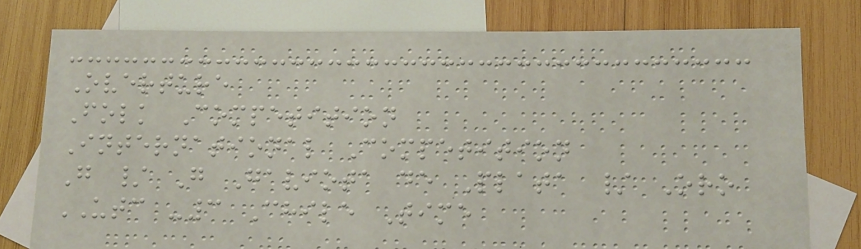Overture
Folk Competition
International Competition
G / G Gaviota de Plata / Oro
UTC -3 Chile Time
